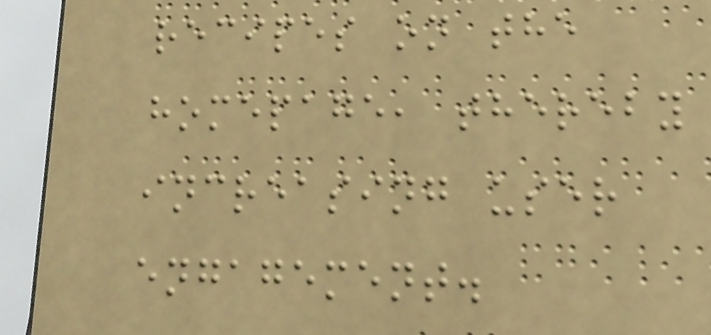recipes on the
homepage, thereby
increasing user
engagement.
